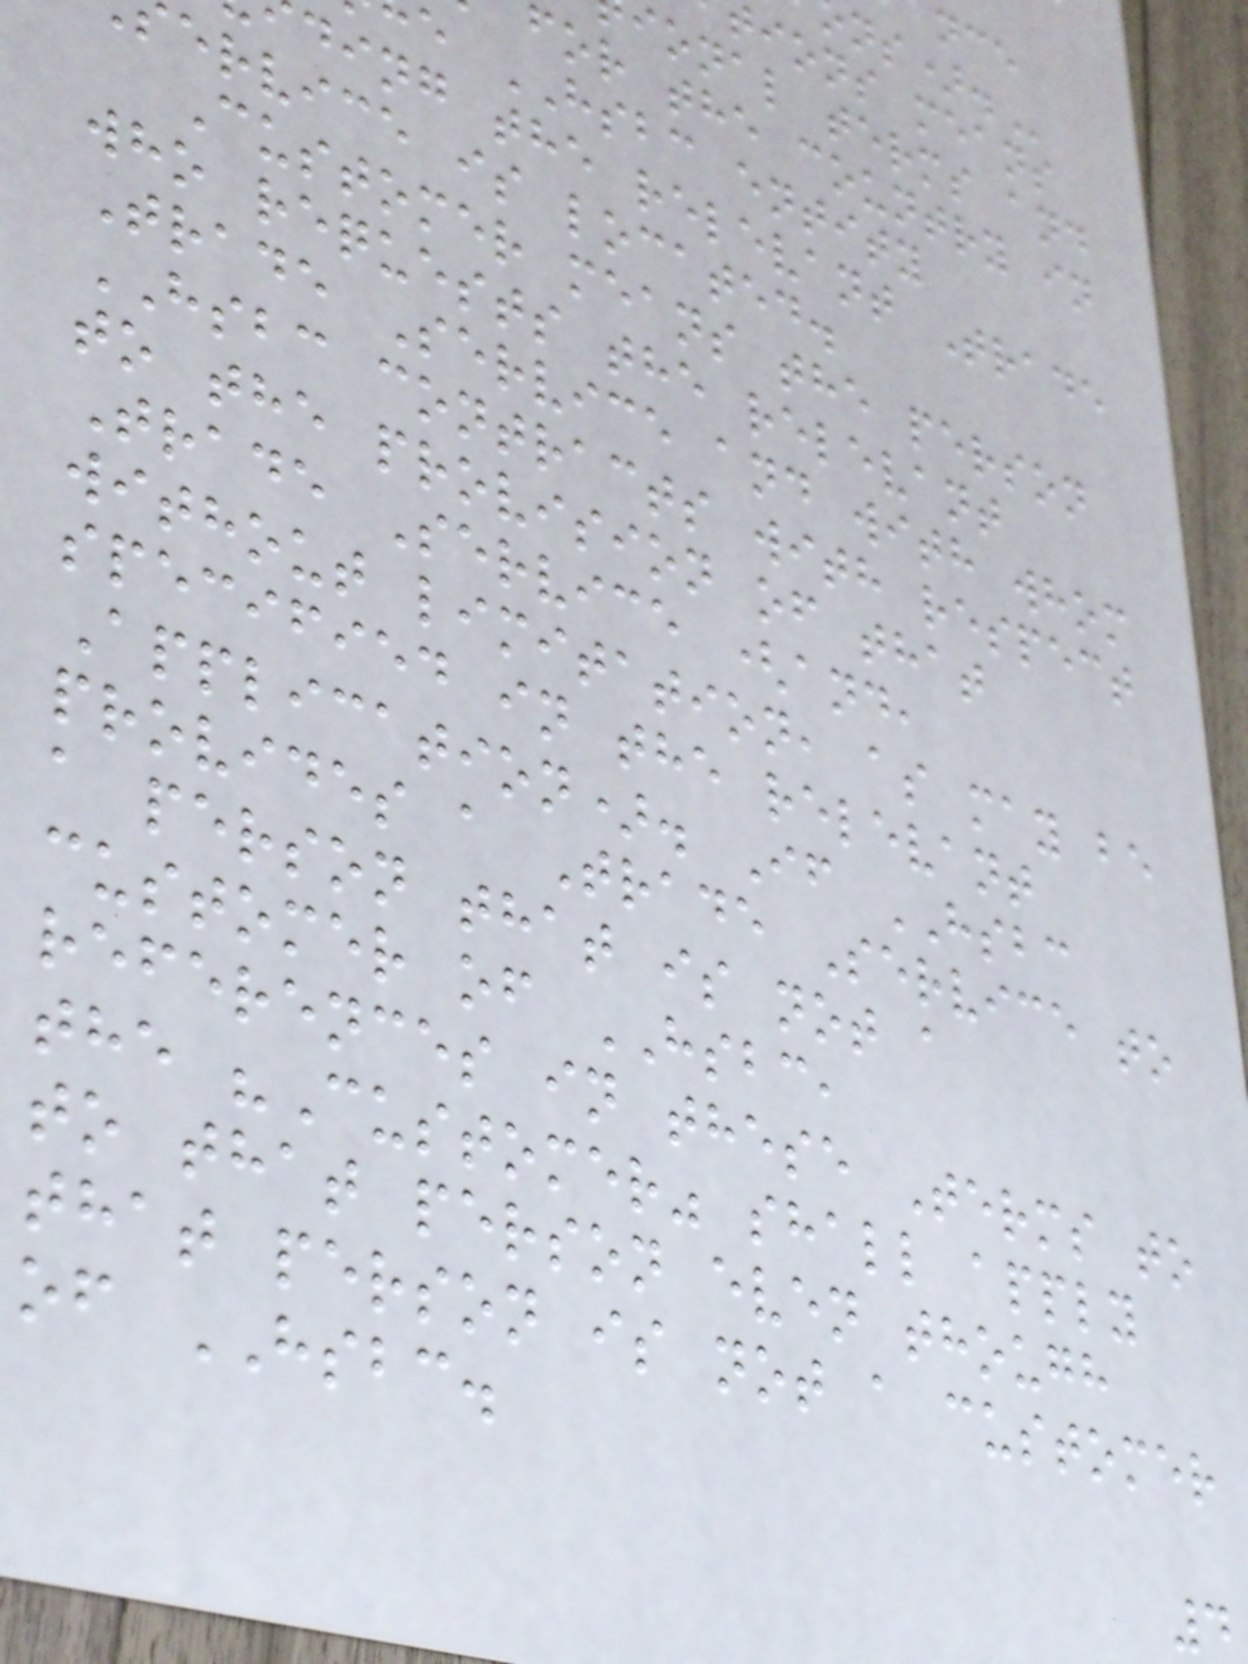ions means
ional terms and
for the country in
e HSBC entity
ding the relevant Trade
ervice is located.
Customer means the person
who requests the relevant
Trade Service and with whom
HSBC contracts with respect
to the provision of that
Trade Service (and,
without limitation, as may be
specified in the relevant
Application). If HSBC
provides a Trade Service to
a person that is not a
customer of HSBC,
references in these Terms to
the "Customer" shall apply
to that person even though
that person is not a customer
of HSBC.
4
